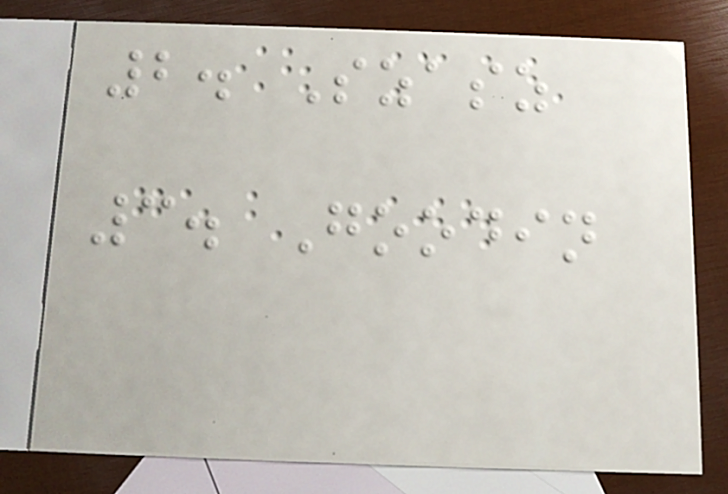2. Szasz
3. Goodin
